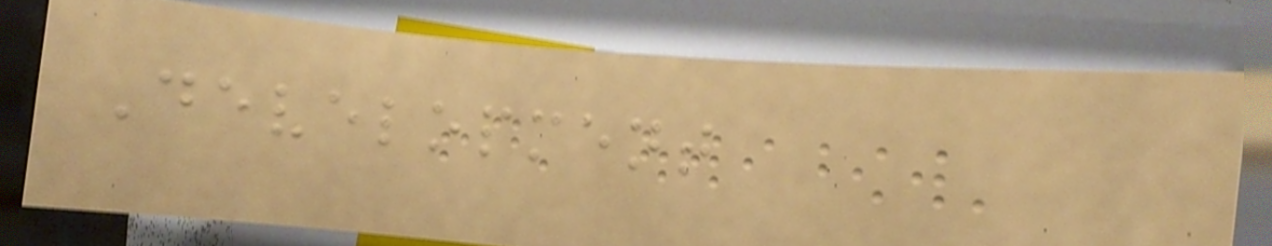Development
